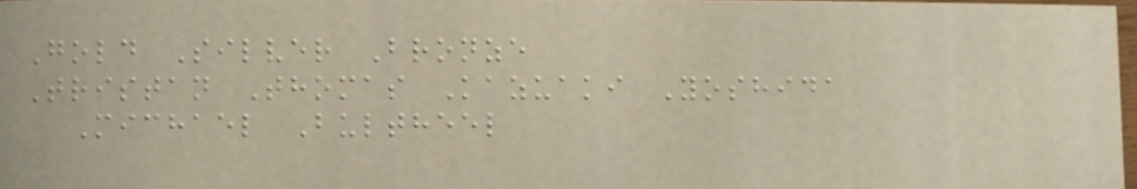Gold Silver Bronze
Tristan Thomas Kazuaki Yoshida
Michael Bultheel
